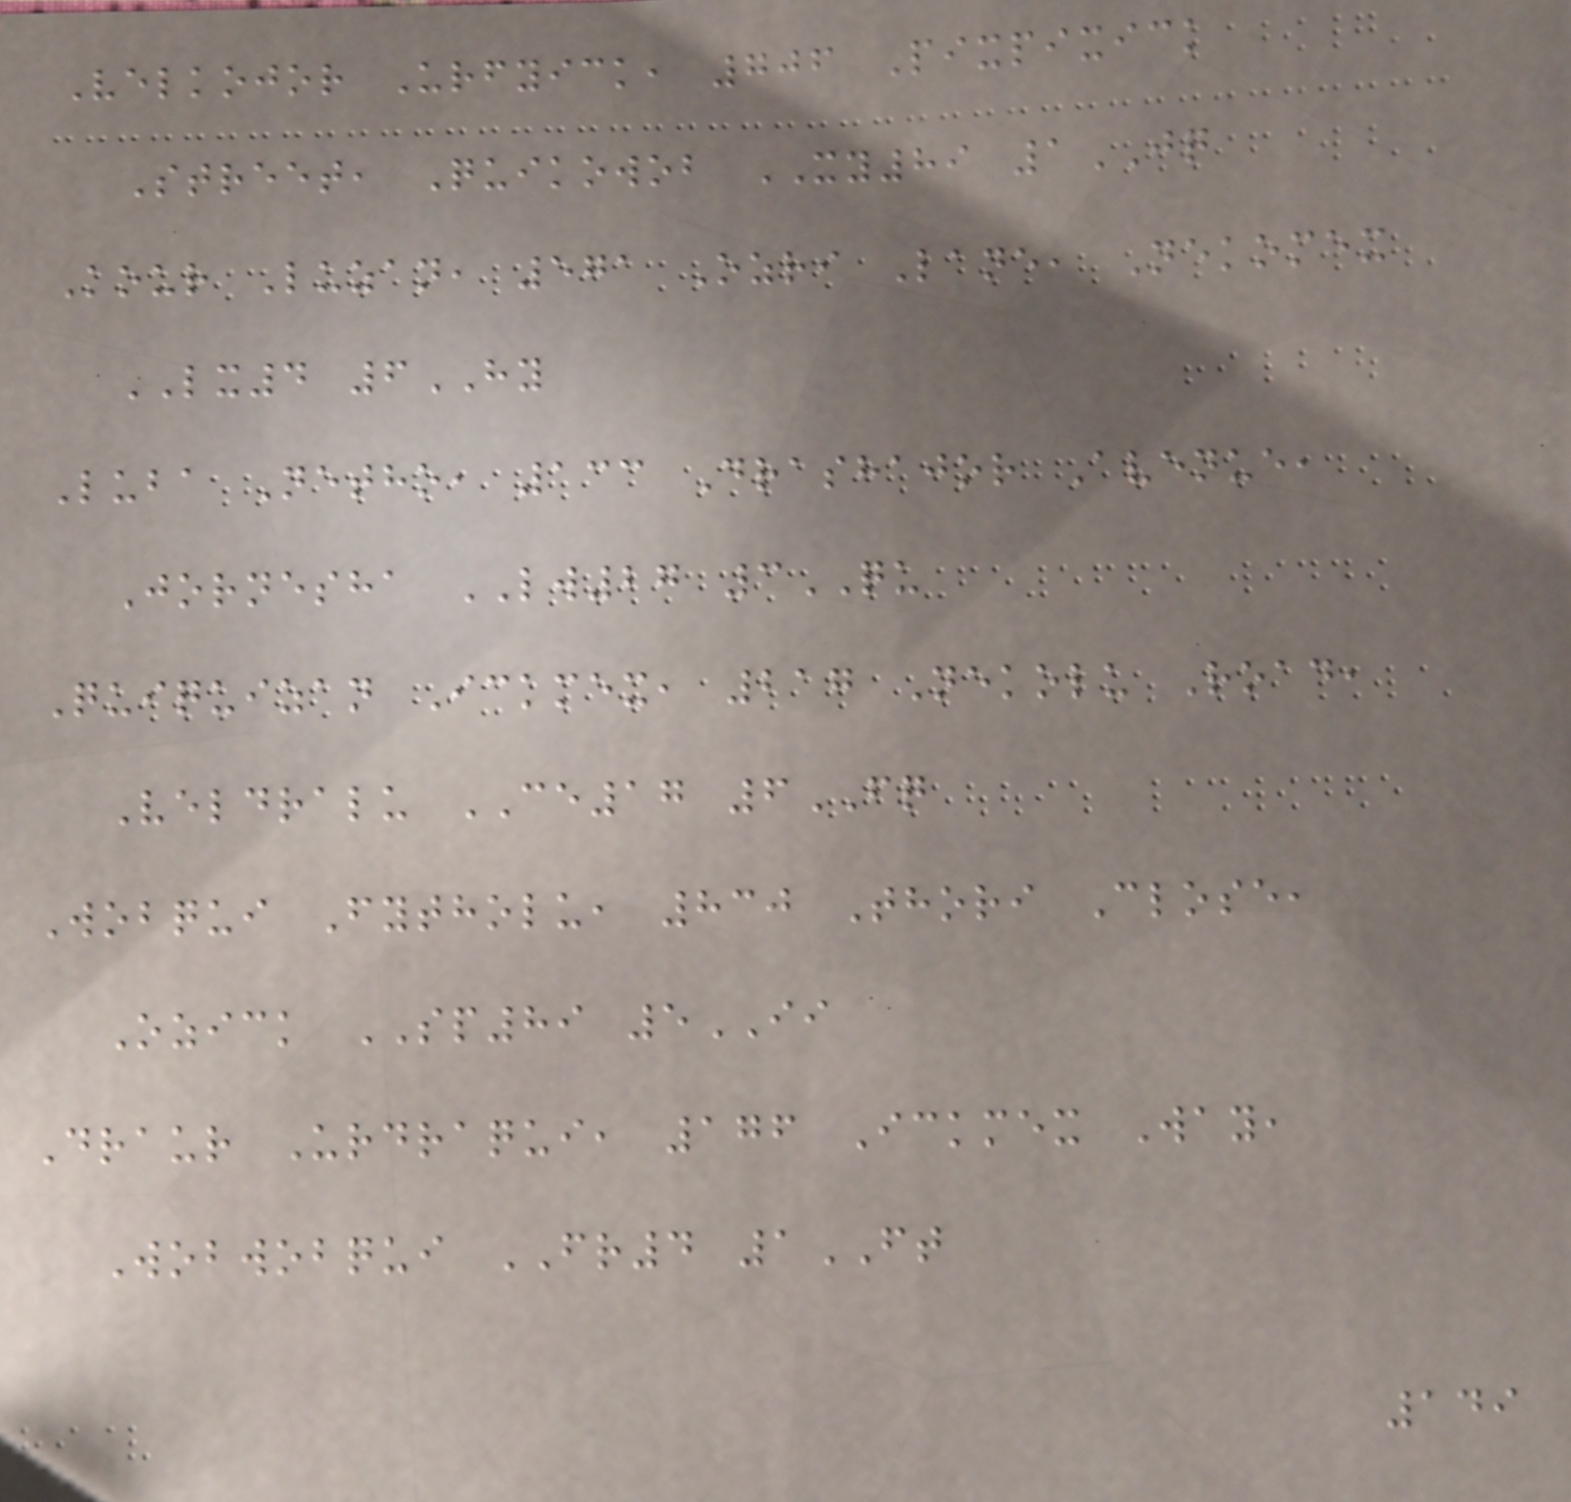Velkojor Urfyick, 706 Pixpixick
Street, Quikowob XY89 1JQ
Kour Luzan, 571 Ozri Lane, Nekomex
LX4 6HY
Luba Netho, 133 Drashajor Avenue,
Jornesha LW27 3QU
Quiquizan Ickmex, 217 Nekolu Road,
Veldralu CE17 6FQ
Wobqui Fytholu, 830 Thori Close,
Ozick SP89 5II
Draur Urdraqui, 176 Ickmex Way,
Wobwobqui FR4 1FT
149
